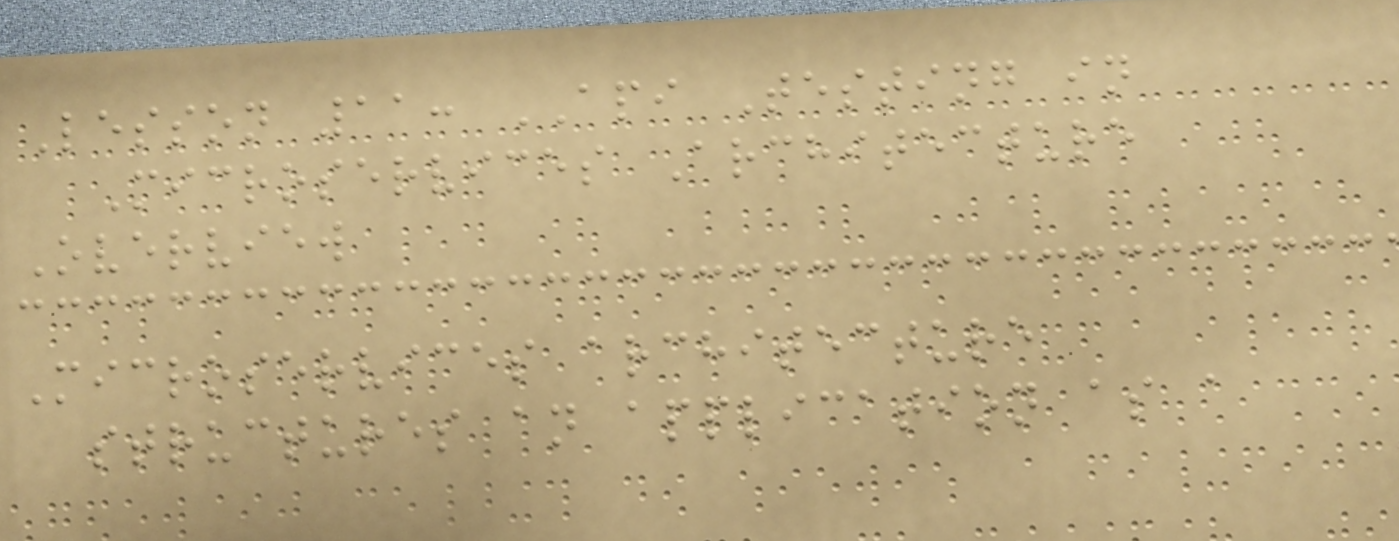Lesson 11: API Testing in
Microservices Architecture
Overview
Microservices architecture
structures an application as a
